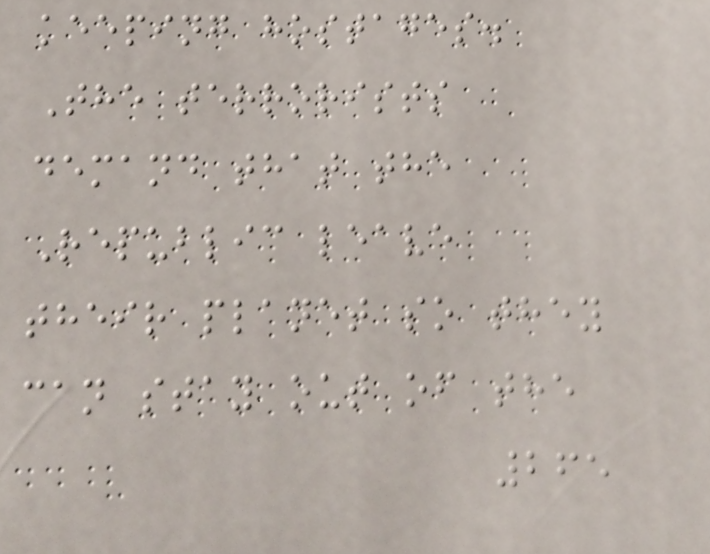keeping hostages.
The terrorists
demand that the
Republic leave
their planet so they
can stay out of the
265
